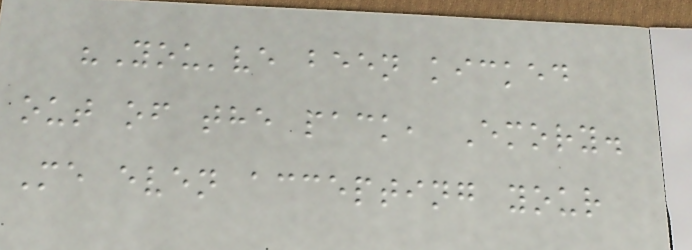"You've been kicked
out of the pack, Emory.
Me even accepting your
